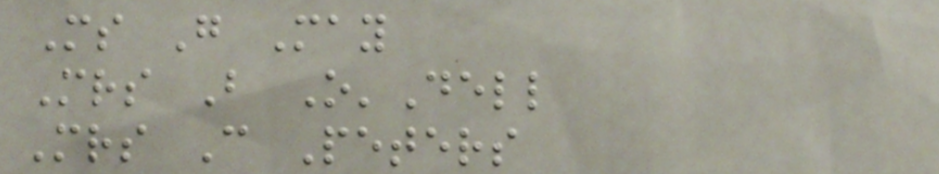Ms G May
Mrs B O'Dell
Mrs C Peters
